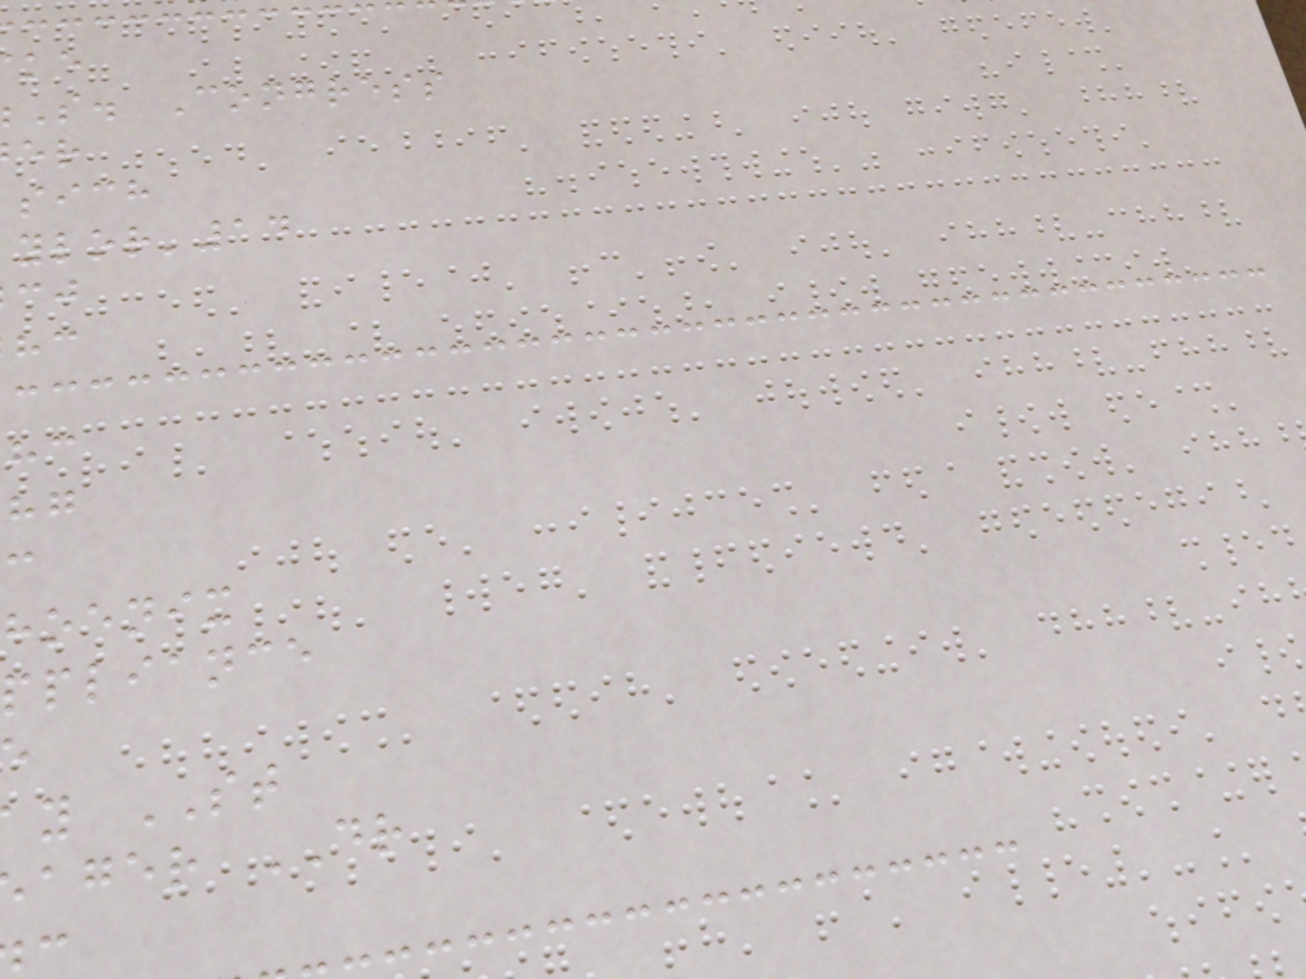S. Congress
sich
ylor'14
hoenix
ppliance
y ST
ager DR
